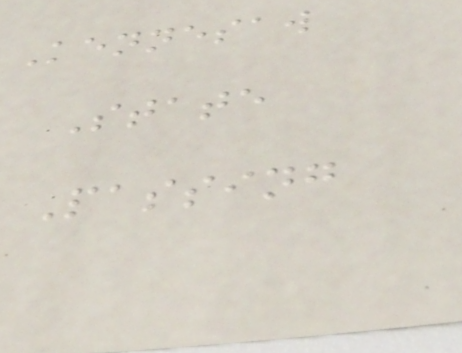Kennesaw
State
Passing
